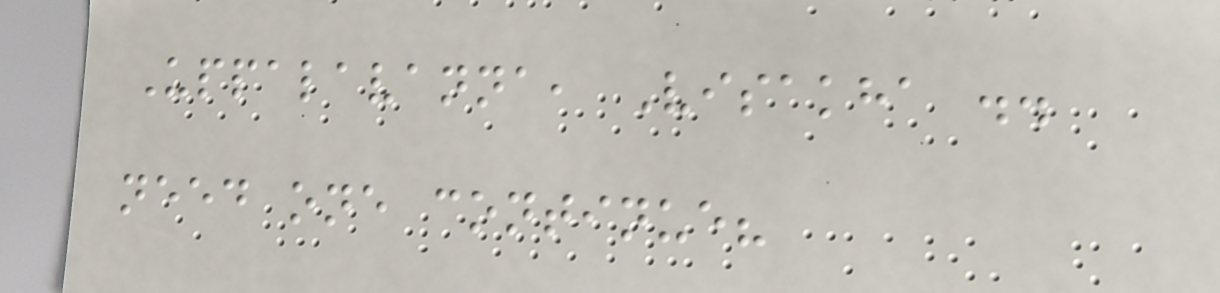Uppalavanna, Visakha ..
need one continue?
